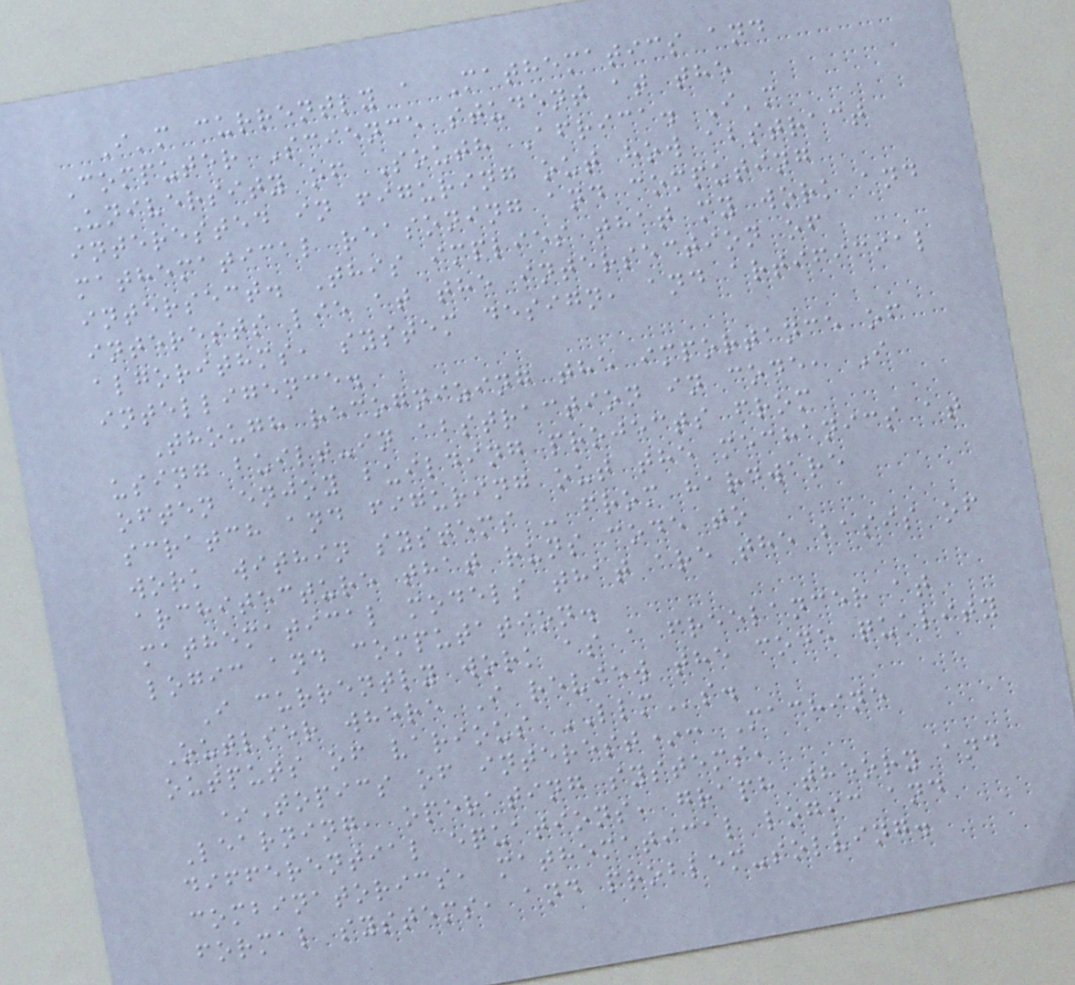I'm currently a Mathematics and
Computer Science student at the
University of South Africa. I'm
interested in figuring out how abstract
mathematical reasoning and computing
intersect. This implies that my work and
interests lie at the intersection of
algorithms, system design, and artificial
intelligence.
Though recognizing the importance of
using built-in abstraction in code, I
often enjoy building projects from
scratch and figuring out the mechanics at
work within systems - from hardware
architecture that runs code to
mathematical models that are the basis of
logic and computation.
I currently work as a freelancer at
Outlier where I review the code quality
outputs of various LLMs.
*Topics of interest*: Machine
Learning, operating systems,
differential equations, graph theory and
combinatorics, mathematical logic and
formal systems, and problem-solving.
